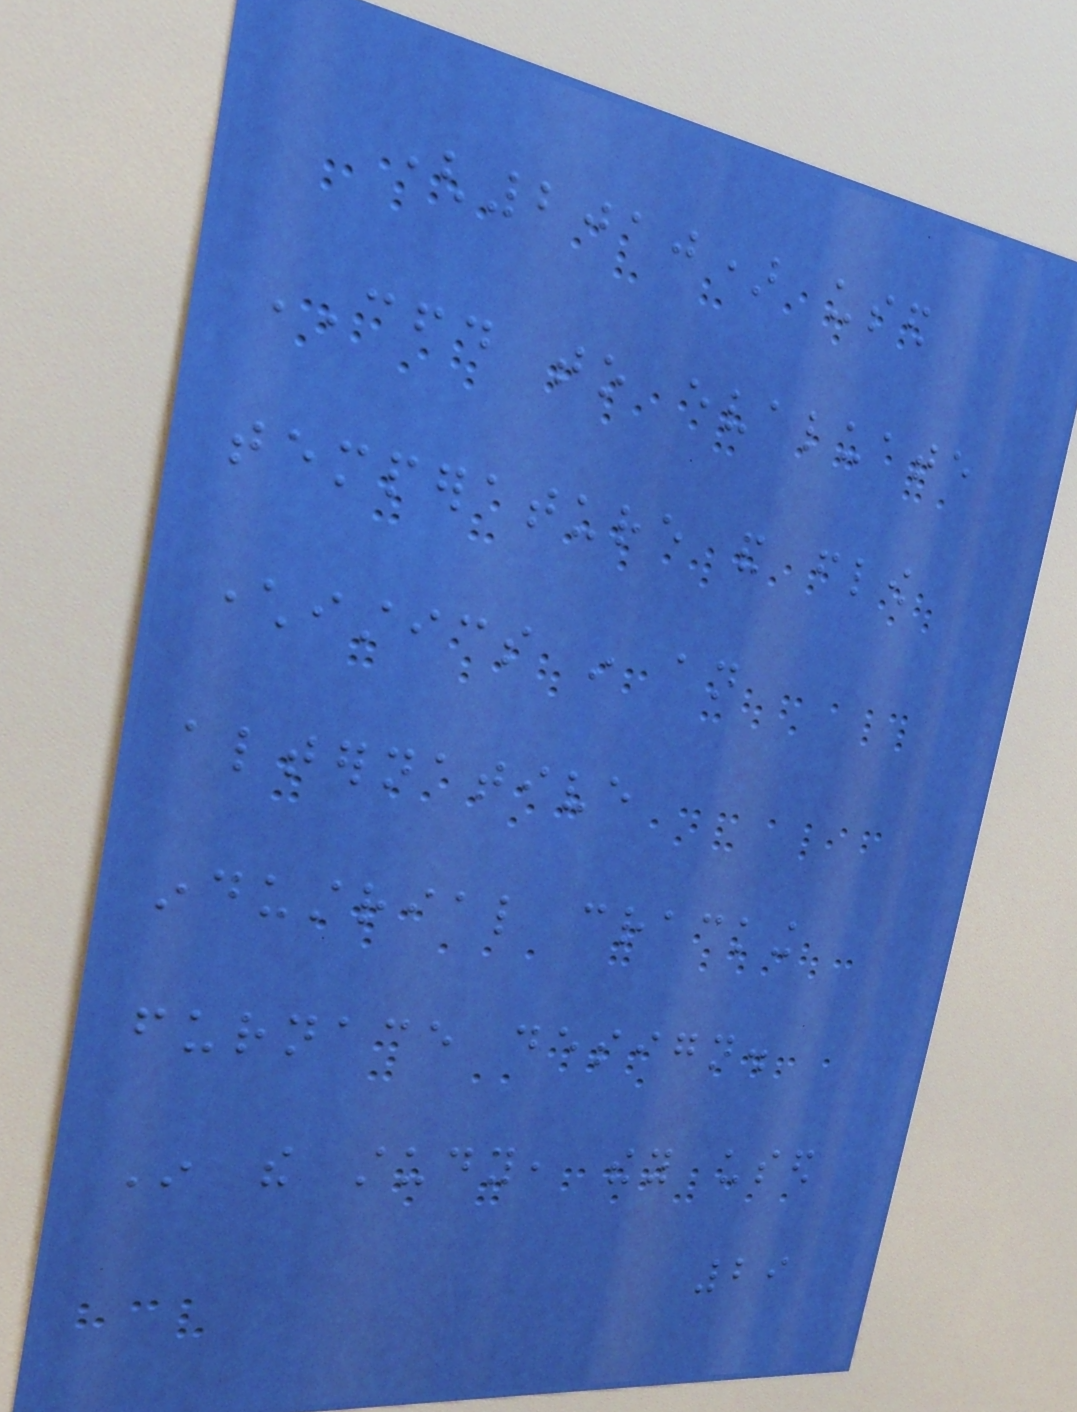(2010) used
CFD to evaluate
temperature and flow
characteristics in an
alternative
industrial cracking
furnace design.
In the study, they used
29
